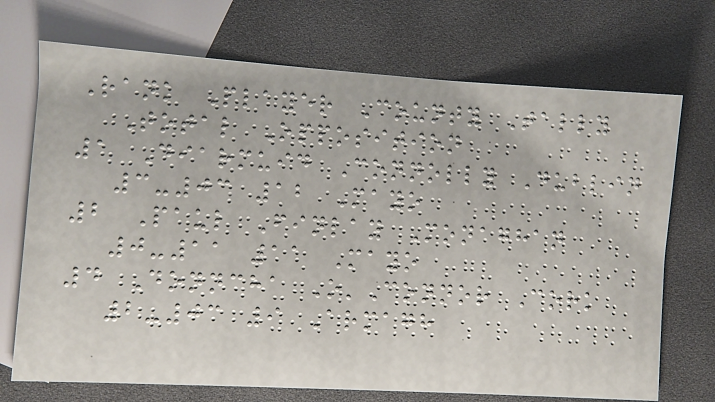Rank Player County Tally
Total Opposition
1 Diarmuid Connolly Dublin
3-03 12 Mayo
2 Paul Finlay Monaghan
0-11 11 Mayo
4 Donncha O'Connor Cork
2-03 9 Armagh
